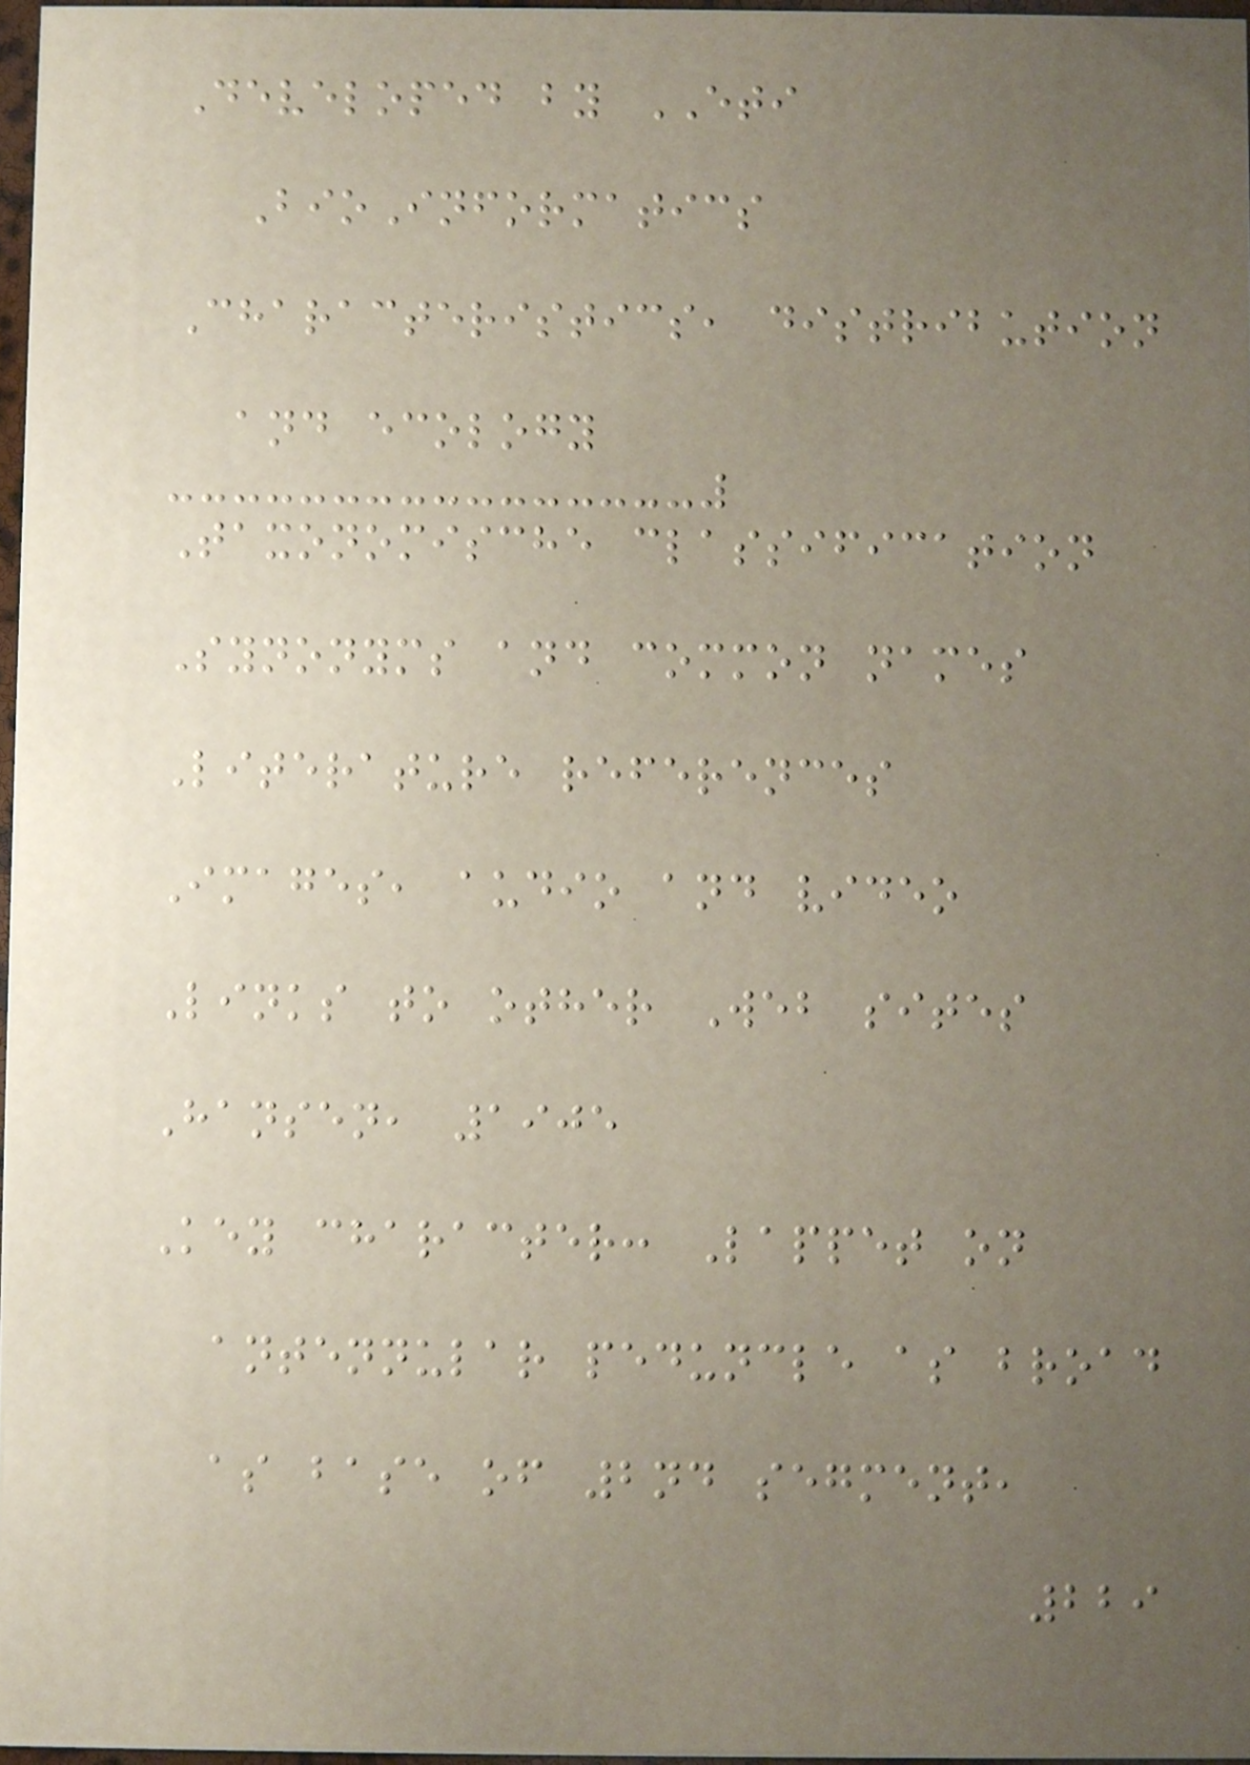Developed by ETI
BioInformatics
Characteristics, distribution
and ecology
Taxonomische classification
Synonyms and common names
Literature references
Images, audio and video
Links to other Web sites
Hansen, 1905
Key character: Lappet on
antennular peduncle as broad
as base of 2nd segment,
229
